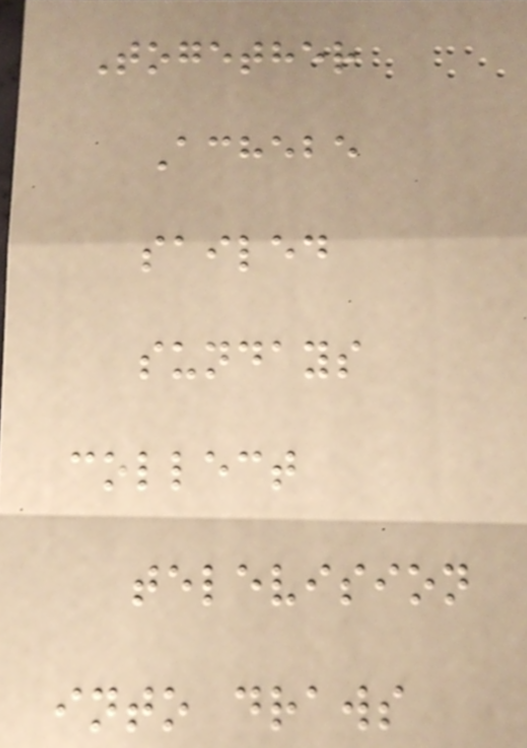Together
Achebe
sailed
sundays
collect
television
into draws
